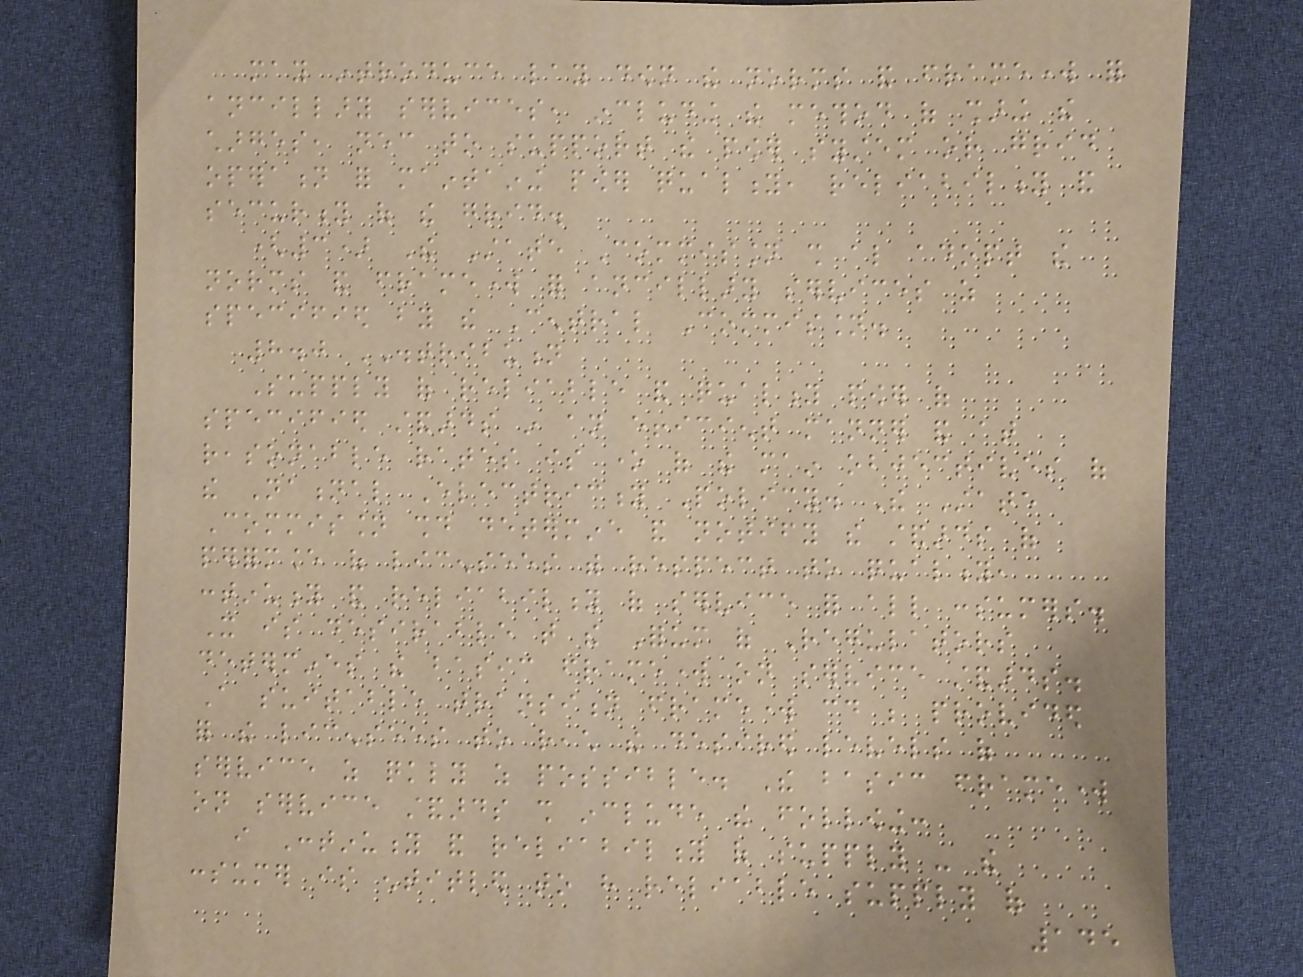may introduce lay down the norms and framework for
ancillary services, including the method of sharing the
charges, necessary to support the power system or grid
operation for maintaining power quality, reliability and
security of the grid.
(3) The State Commission shall also adopt the
norms and framework for ancillary services as
specified by the Central Commission.
8.0 DISTRIBUTION
Supply of reliable and quality power of
specified standards in an efficient manner and at
reasonable rates is one of the main objectives of
the National Electricity Policy. The State
Commission should determine and notify the standards of
performance of licensees with respect to quality,
continuity and reliability of service for all consumers.
It is desirable that the Forum of Regulators
determines the basic framework on service standards.
A suitable transition framework could be provided
for the licensees to reach the desired levels of
service as quickly as possible. The basic framework
on service standards shall include the following:
i Continuity and reliability of supply - the
consumer is entitled to have reliable supply of
145
